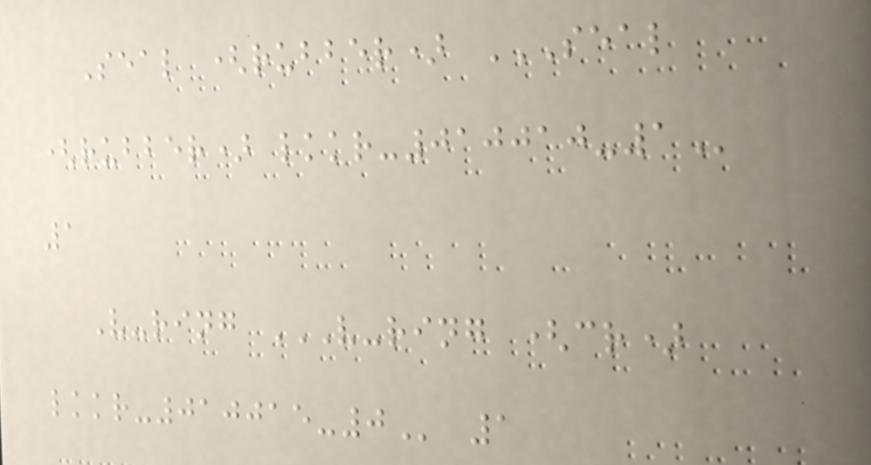Seal (rubber) SEAL
(RUBBER) LKKR-010010-1
1
V-ring V-RING (CR)
LKKR-010015-0 1
